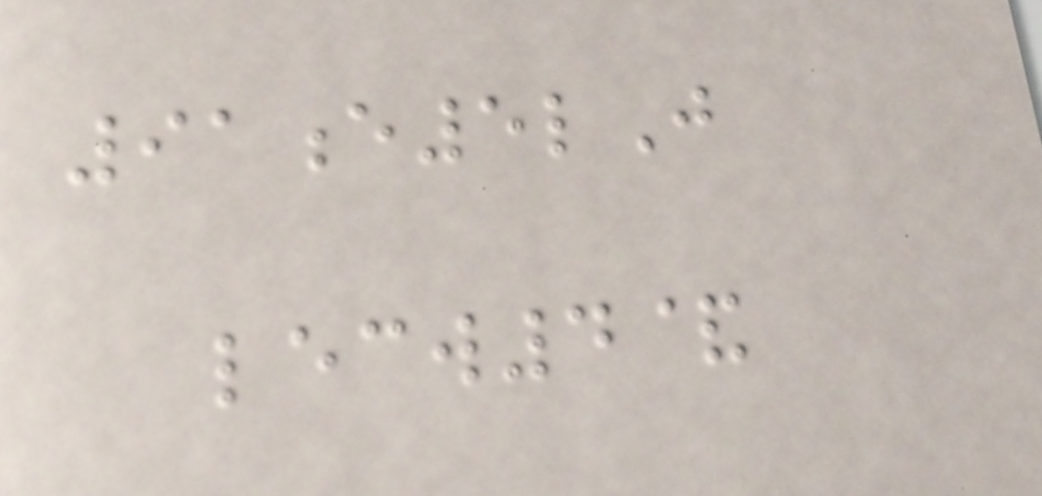91e5lJ
lecw4&
